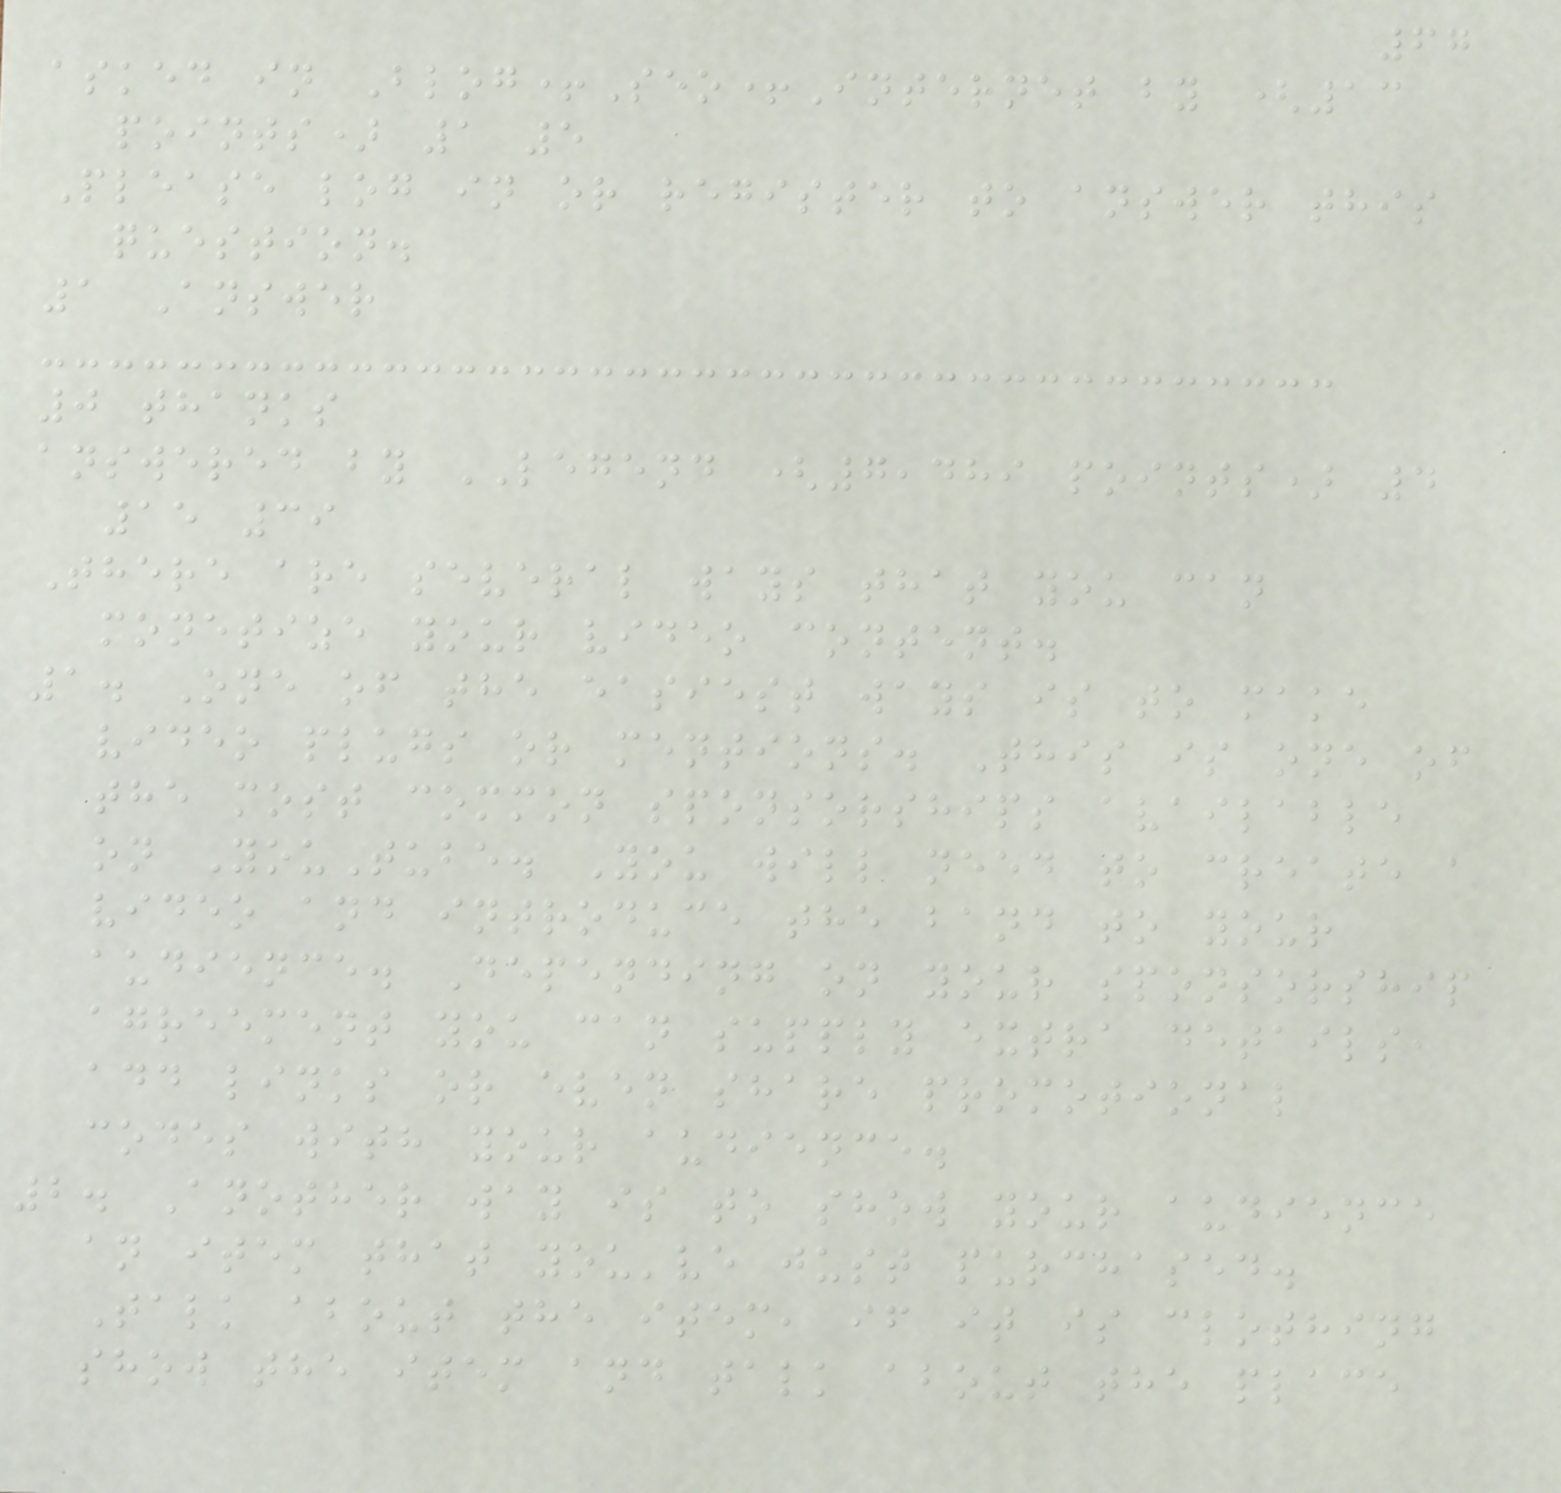67
asked in Blog+Seo+Internet by (13
points) 1 5
Please log in or register to answer this
question.
1 Answer
0 thanks
answered by LEGEND (7,489 points) 4
15 39
There are several ways that you can
monetize your video content.
1. One of the easiest ways is to make
video plugs or mentions. This is one of
the most common sponsorships available
on YouTube. You will need to create a
video and introduce the band to your
audience. Depending on your sponsorship
agreement you can supply extra details,
add links or even share promotional
codes with your audience.
2. Another way is to show your audience
an item that you've just purchased.
Talk about the item, if it is clothing
show the item and talk about the place
